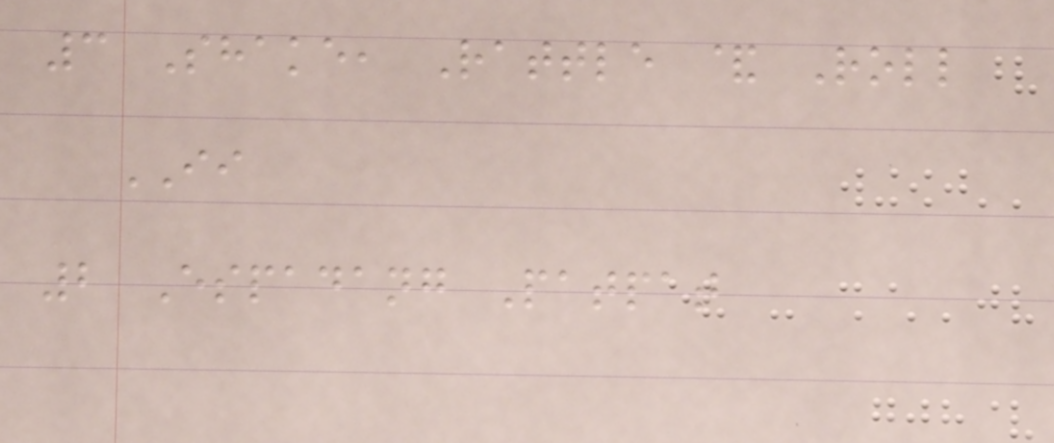3 Shake, Rattle & Roll
II
2 Espadang Patpat
